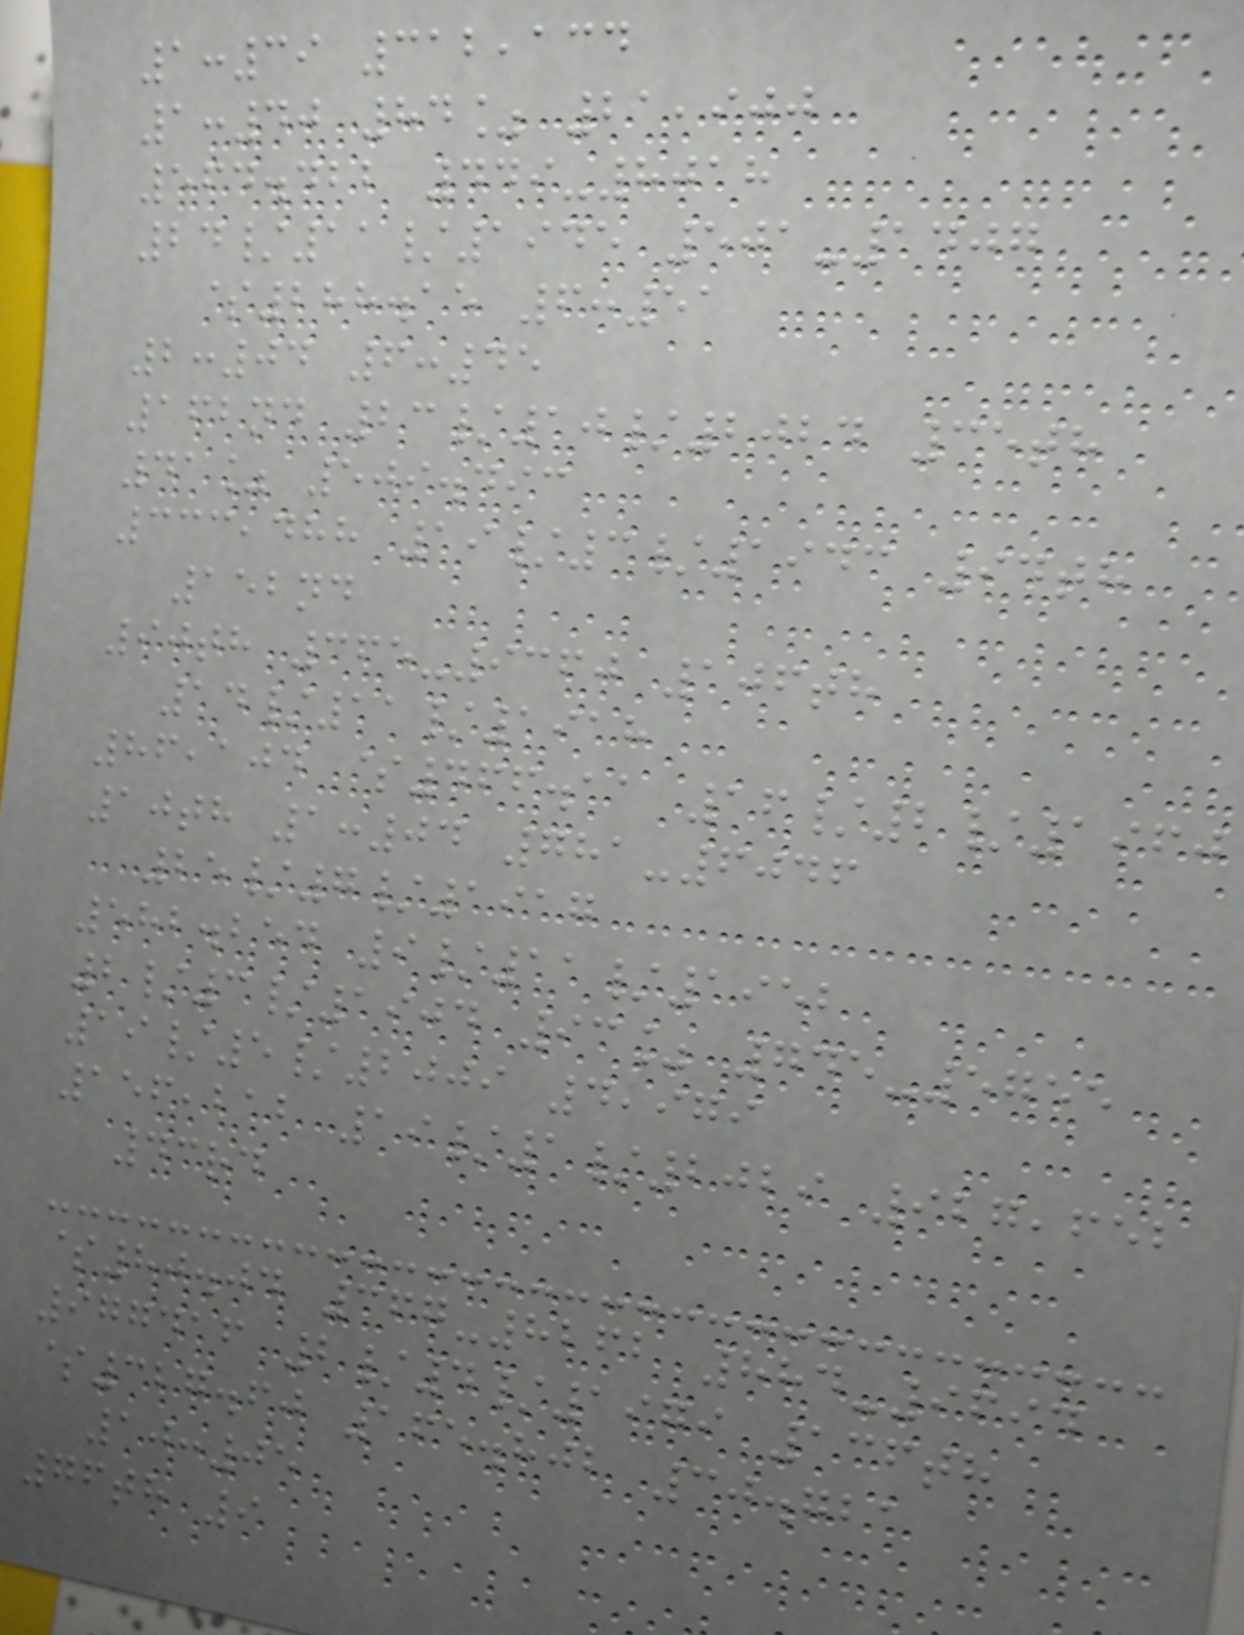1:39 312,134
1:40 84% 21,900
564.422 449-8018
24/11/1945 501-1407
$288.15 6:51
2:04 6:45
162nd 23/10/2024 35th
41% 509.493
333,488 19/3/1943 94th
152nd
90th 365-9360 106th
14/11/1918
86,104 $466.11 16/2/1960
10th 1:04 781-6046
25/7/1917
582.254 9/11/1952
2/3/1904 93% 745-5755
19/5/2009 4,979
156,212 19/1/2029 927,652
43rd
$80.04 367-8262 884-9694
977416 2/4/1979 136th
$327.60 165.802 30.721
10:05
76th 9
